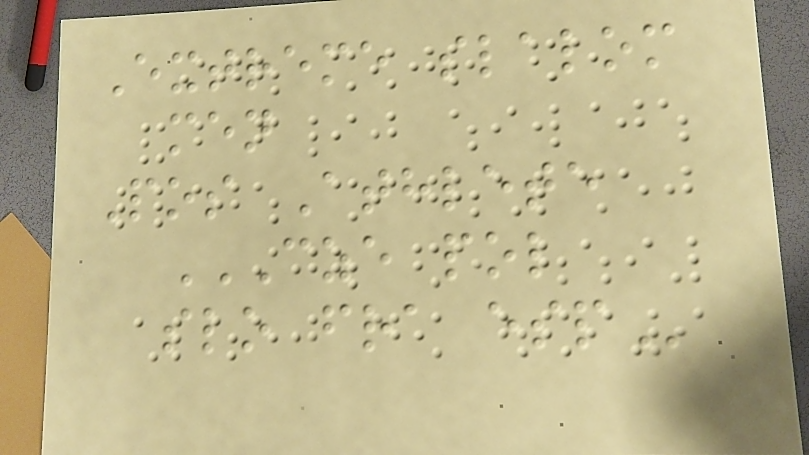Extreme slalom
men
Pos Athlete
CZE POL
SLO FRA ESP
